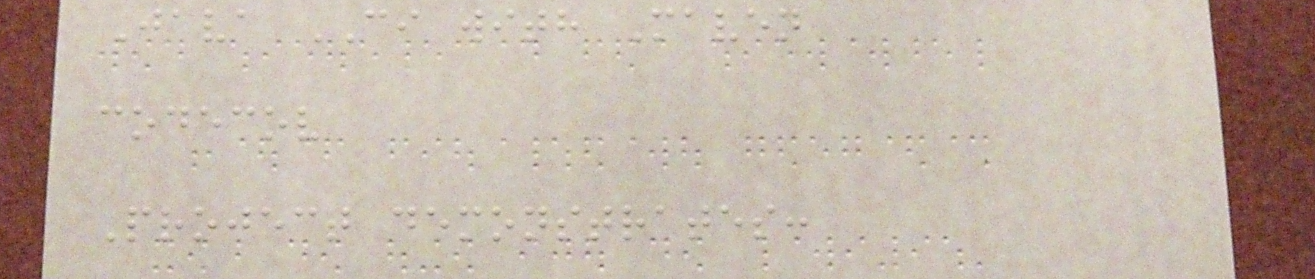Java CI with Maven
codecov
Project demonstrates:
